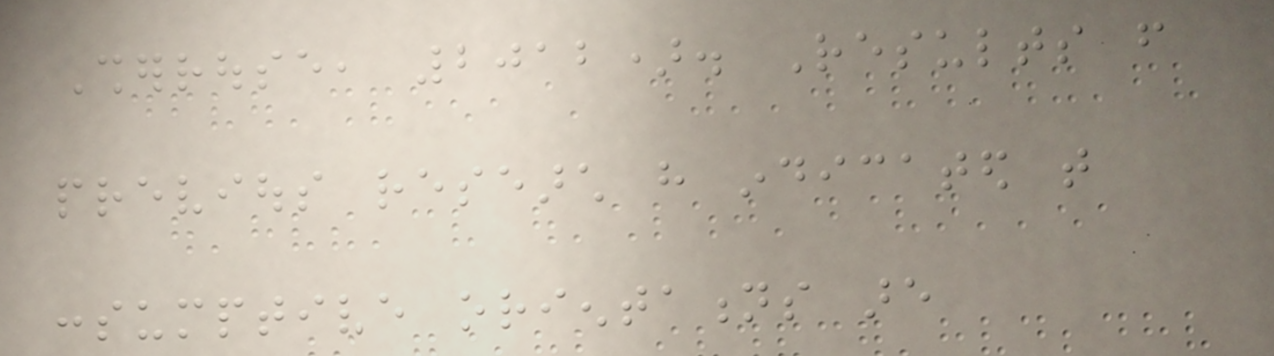Sherrouse, 2012). Results from
previous research have indicated that
consumptive orientations are
